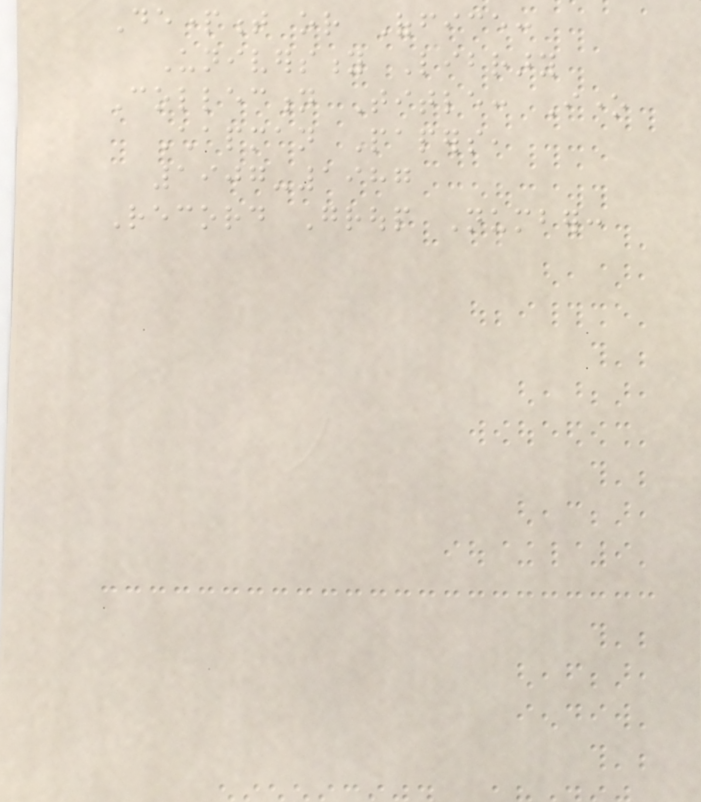Department or Office:
University Library
Collection Title: Ione
Chapman Papers,
1907-1987
Record Group Number:
